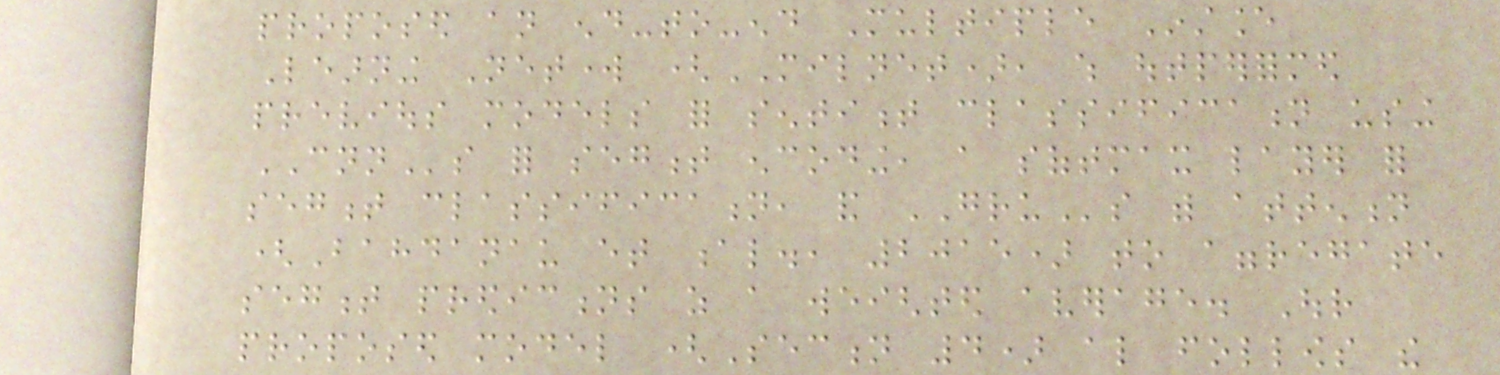proposed an end-to-end Multiple Instance
Learning Network (MILNET), which outperformed
previous models for sentiment classification using
CNNs for segment encoding, a softmax layer for
segment classification, and GRUs with attention
(Bahdanau et al., 2015) to aggregate
segment predictions as a weighted average. Our
proposed model (Section 4) also follows the
